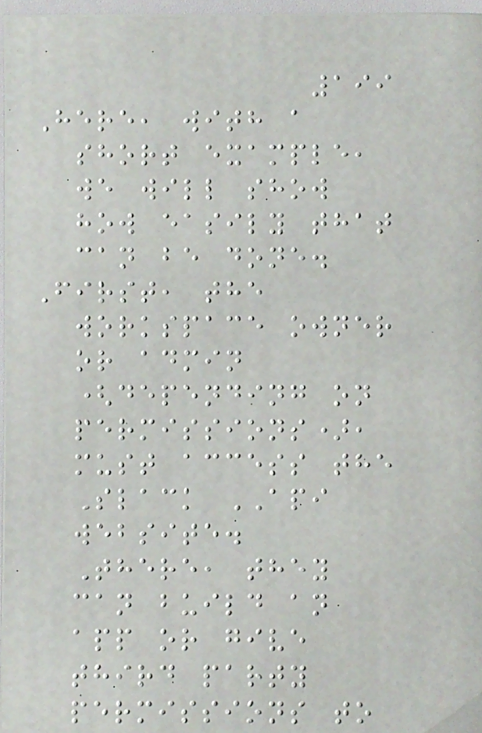199
Here, with a
short example,
we will show
how easily that
can be done.
First, the
workspace owner
or admin
(depending on
permissions),
must access the
Slack API
website.
There, they
can build an
app or give
third party
permissions to
